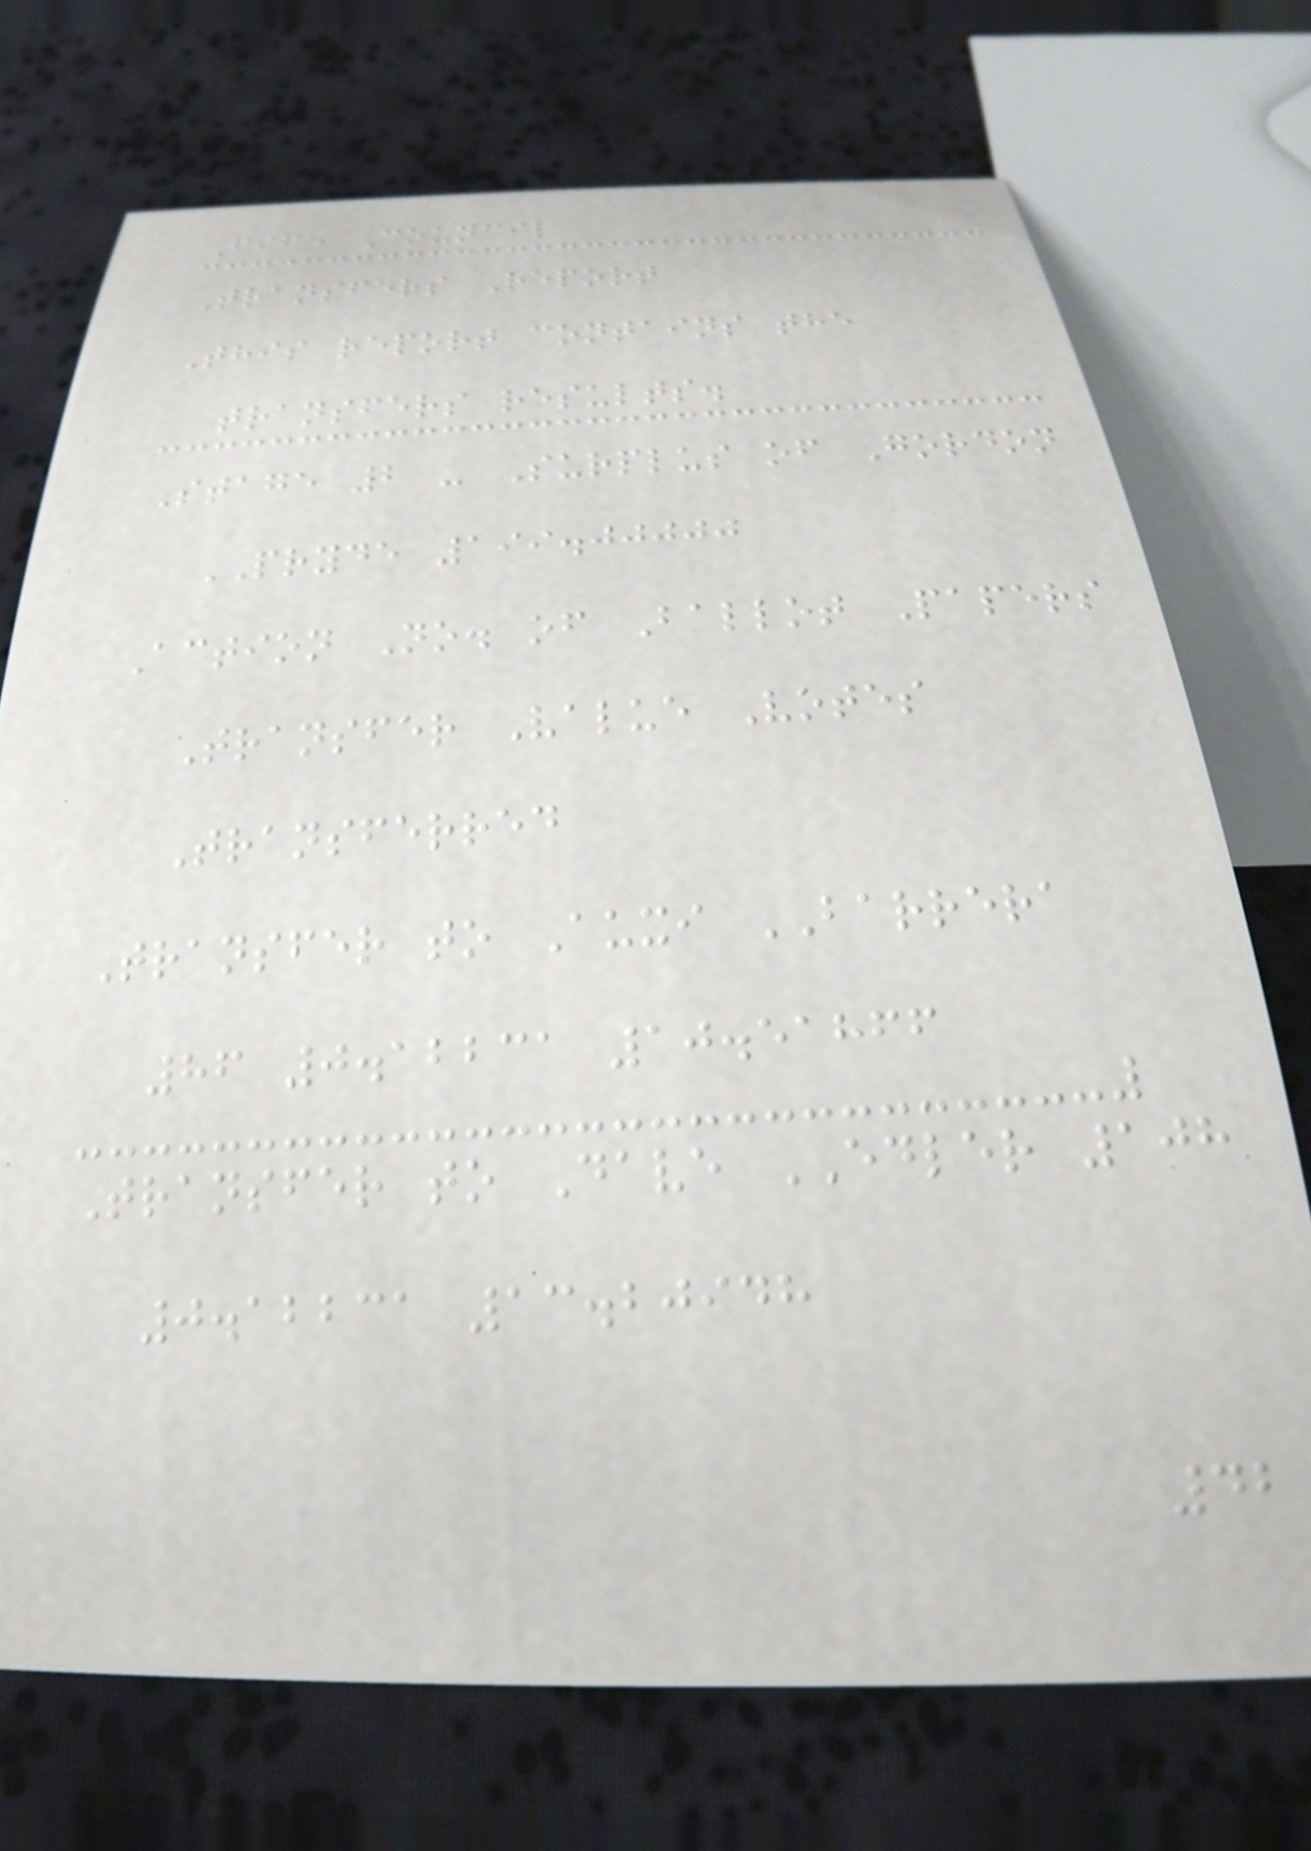Fife Council
Transfers Report
This report contains the
transfers results.
Stage 2 - Surplus of Gordon
PRYDE 199.00000
Action No. of Ballot Papers
Transfer Value Votes
Transferred
Transfer to Auxi BARRERA
86 0.12231 10.51866
Transfer to Dave EDLER 108
0.12231 13.20948
42
